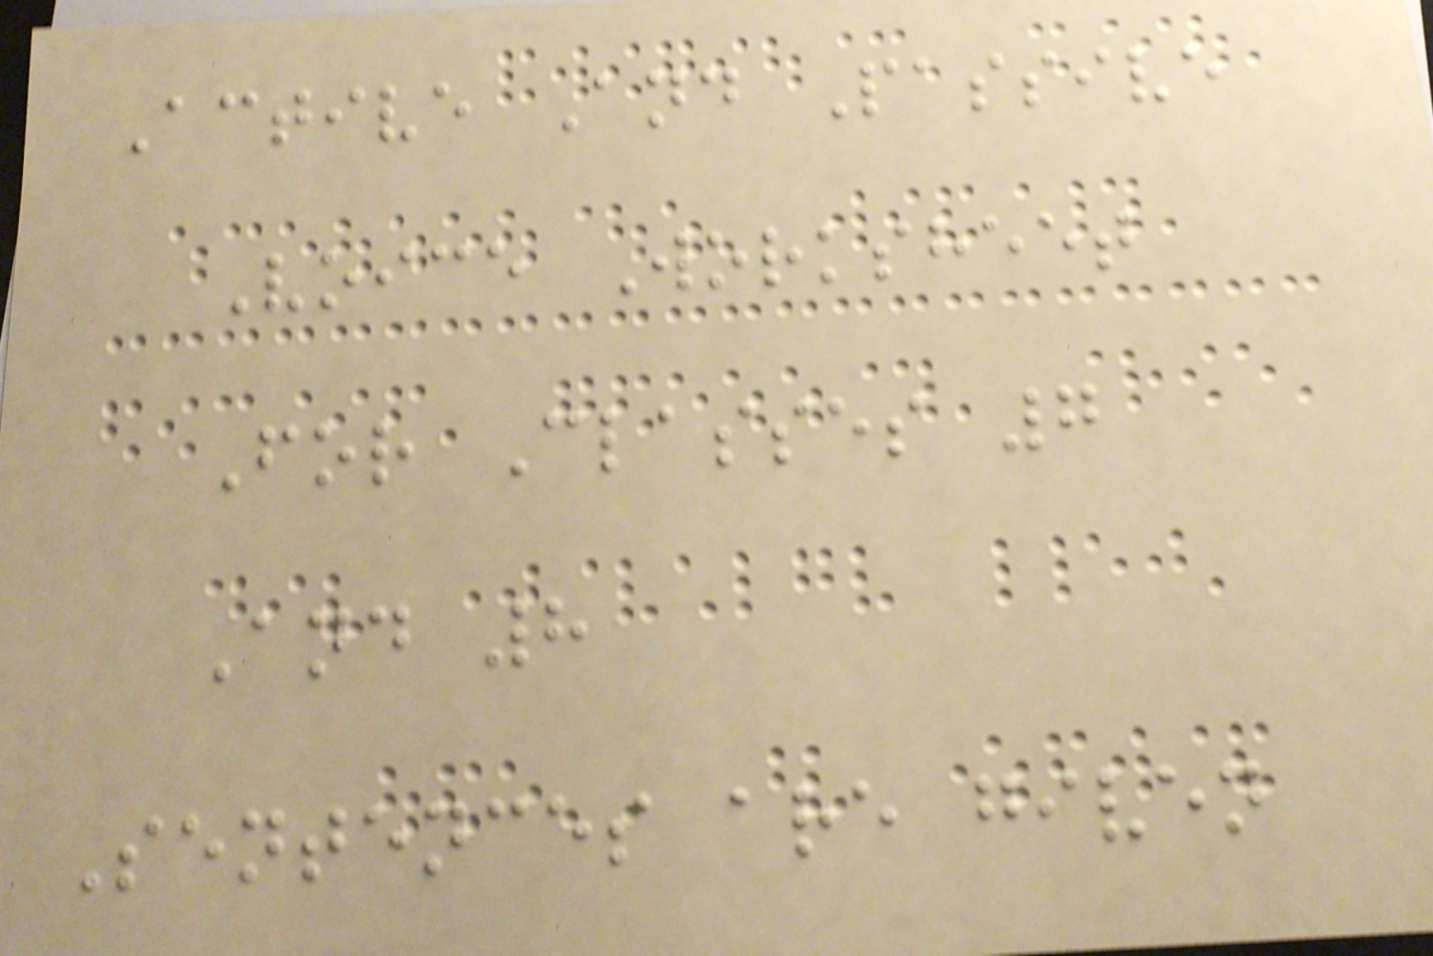Active And Passive
Voice Worksheet
For Classes 7
And 8
Sentences are given
